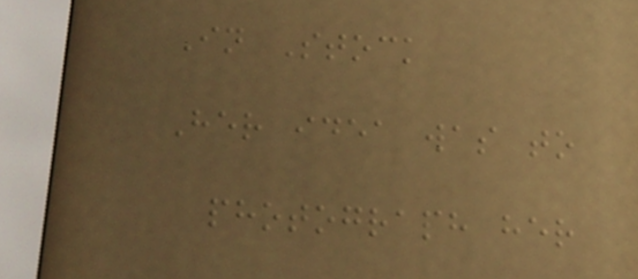In Stock
Her idea was to
photograph her
